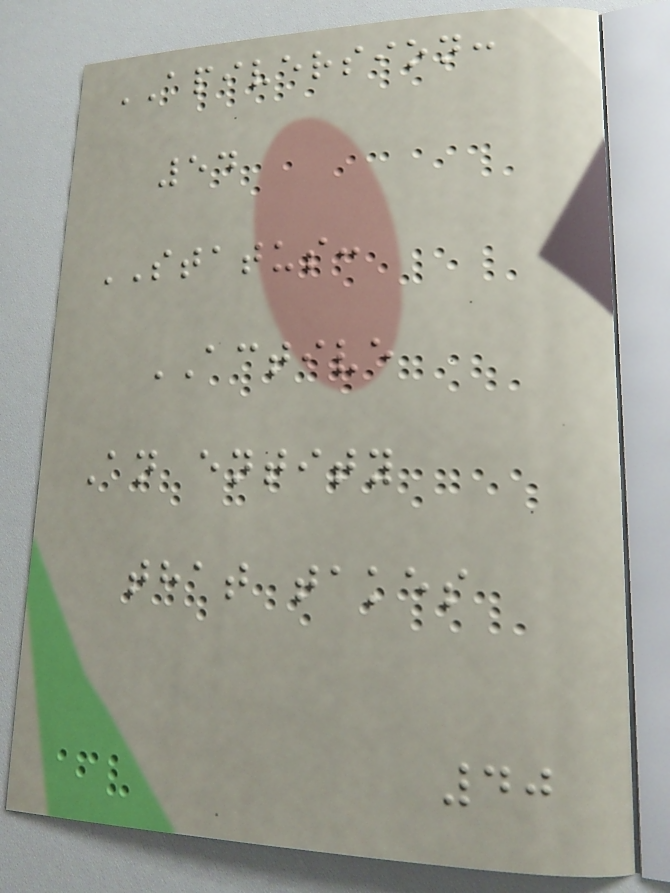APIVERSION:
54
STATUS:
ACTIVE
An entity
that takes
40
